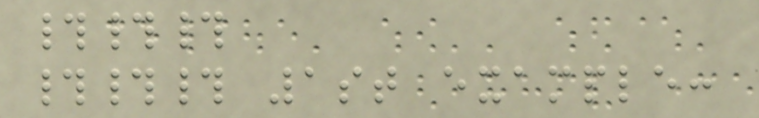###
### 1st example:
